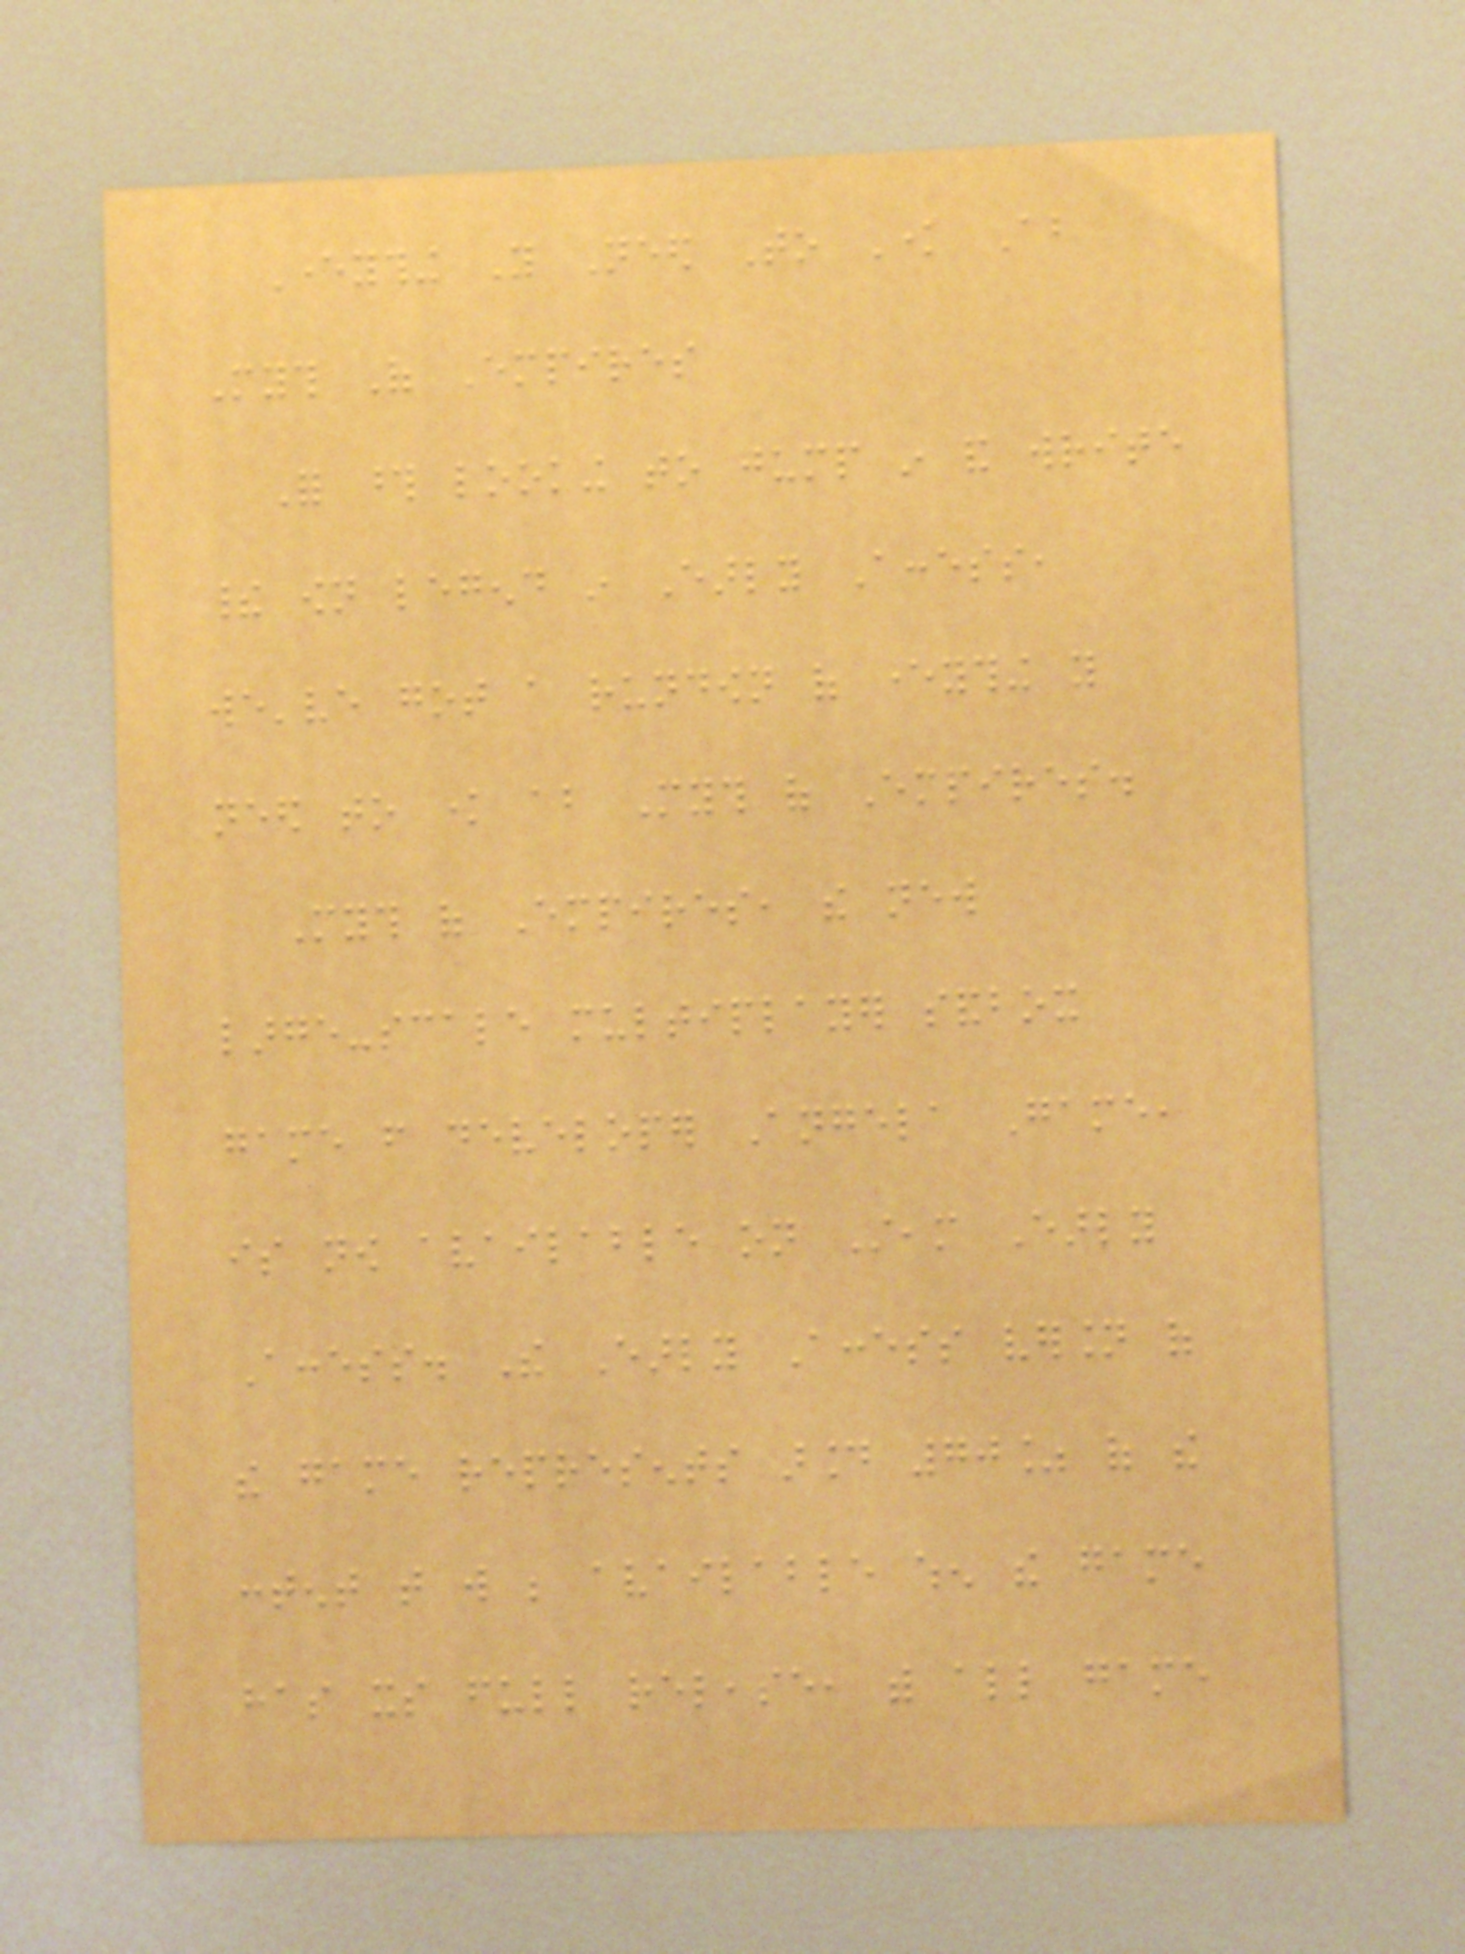Everything You Need To Know About
Myth Of Empires
For those looking to jump in and write
their own legend in Early Access,
we've got a rundown of everything you
need to know about Myth of Empires.
Myth of Empires, the new
large-scale multiplayer sandbox
game from developer Angela Game,
is now available on Steam Early
Access. The Early Access version of
the game represents around 70% of the
content that will be available when the game
has its full release, with all game
